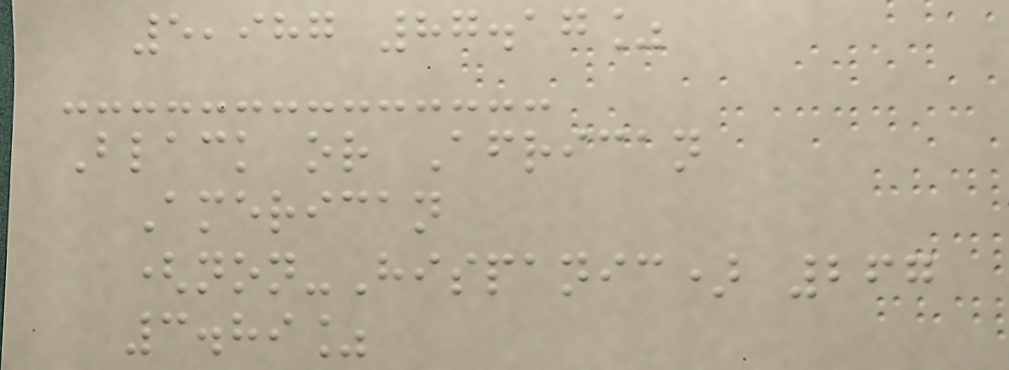5,987 87.17%
Black or African
American
(non-Hispanic) 267
3.89%
